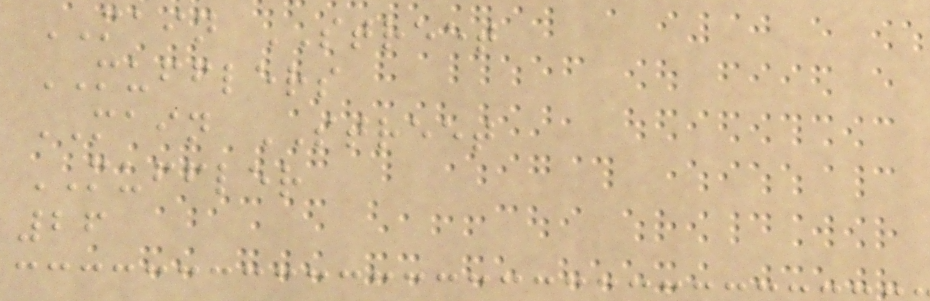MAIN STREET
MUFFLERS
MAIN STREET
MUFFLER
26
